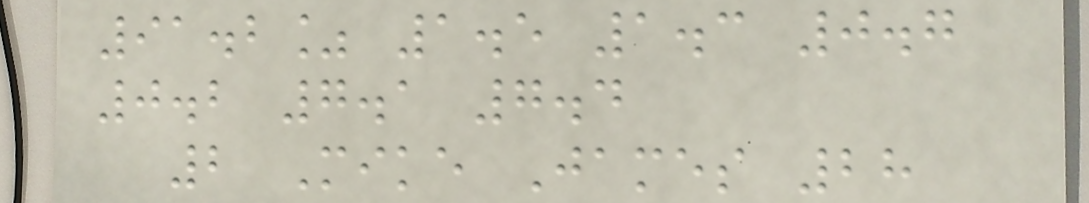91.2% 1.5 1.3 0.7
0.2 7.1 7.4
2 Mike James 28
